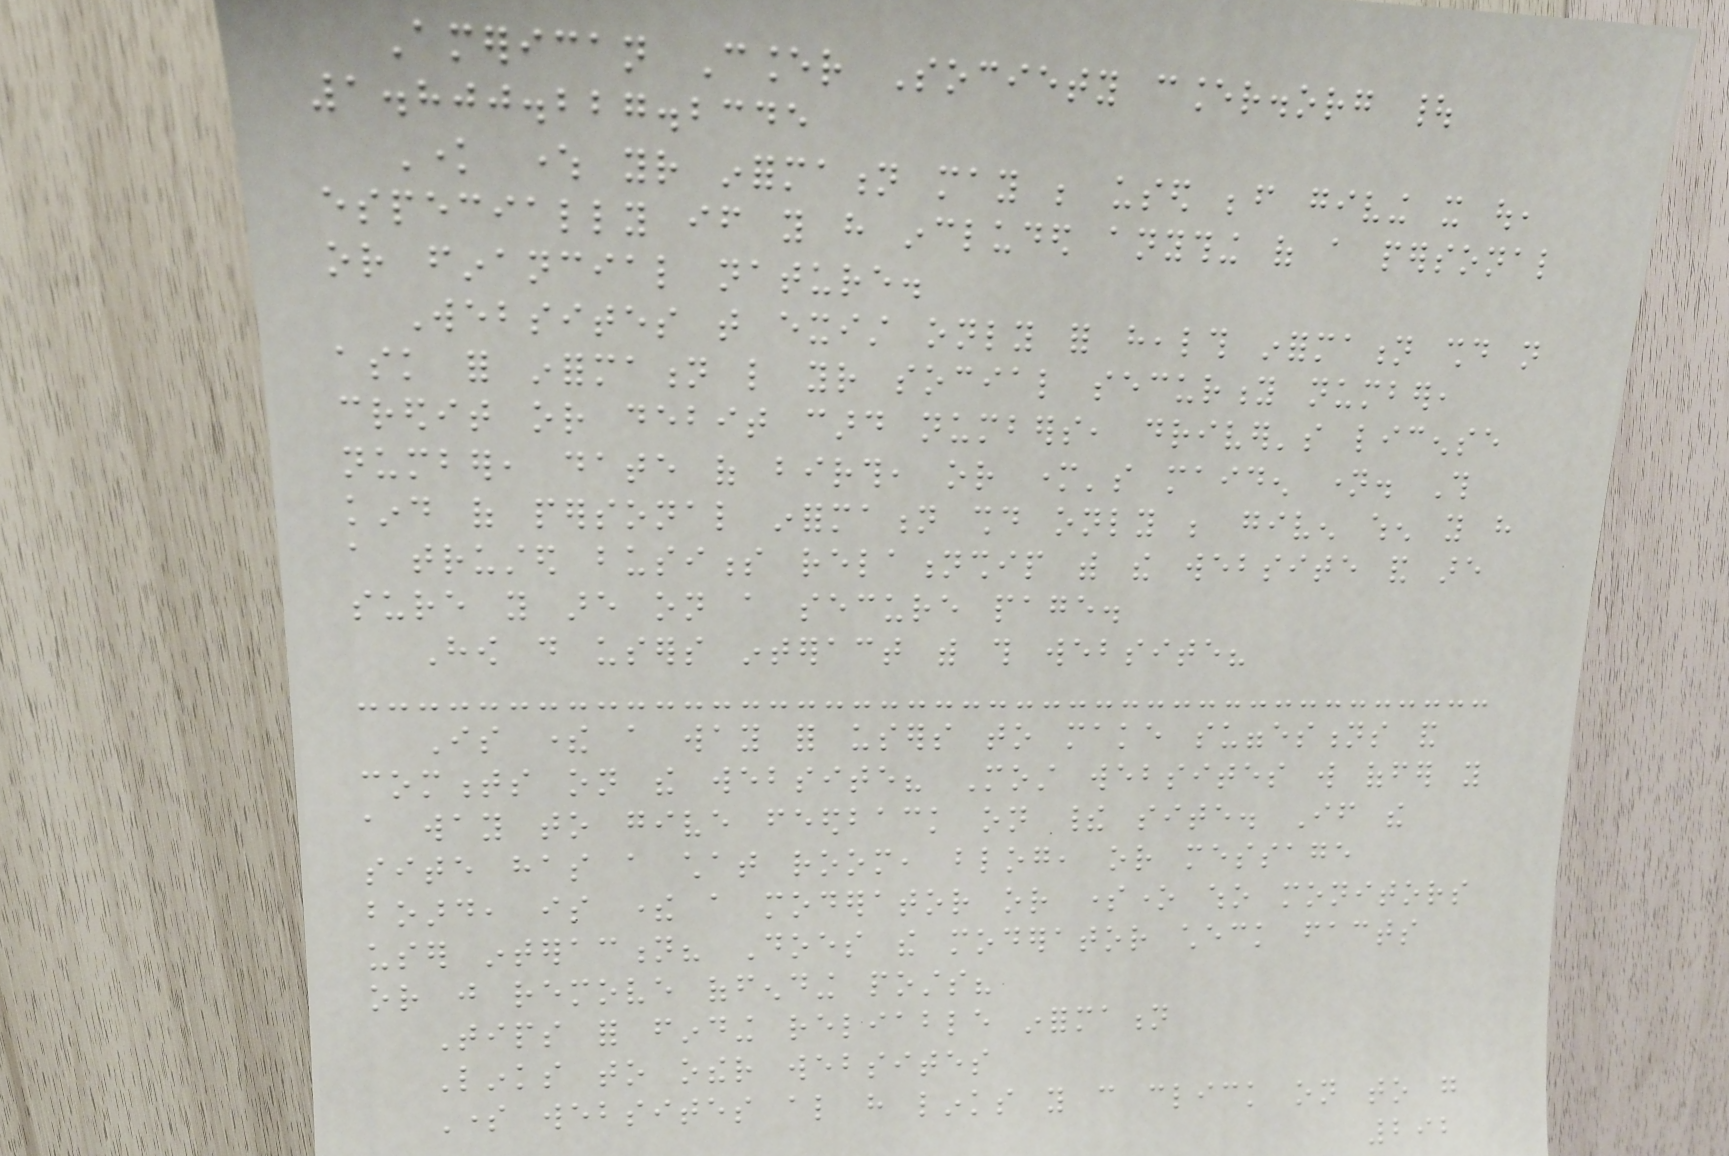American Cancer Society cancer.org |
1.800.227.2345
Know where your information may be used before giving it out,
especially if you have included anything of a personal
or financial nature.
Websites that exist only for health information should not
ask for information like your social security number,
credit or debit card numbers, driver's license
number, date of birth, or mother's maiden name. This
kind of personal information should only be given when you have
a trusted business relationship with the website and are
sure you are on a secure page.
How do users interact with this website?
Is there a way for users to make suggestions and
comments on the website? Most websites will offer you
a way to give feedback on their site. If the
site has a chat room, blog, or message
board, is there a moderator or someone who monitors
user interaction? Does the moderator check facts
or just remove offending posts?
Tips for finding reliable information
Links to other websites
Some websites also have links you can click on to go
292
